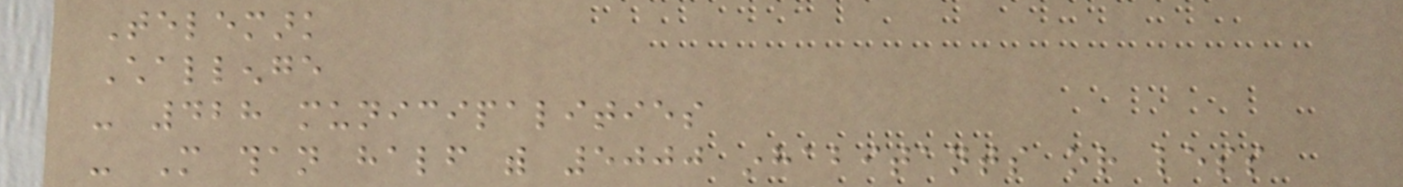Telemark
Challenge
- 428 municipalities
- More than half with 5000 inhabitants or less
